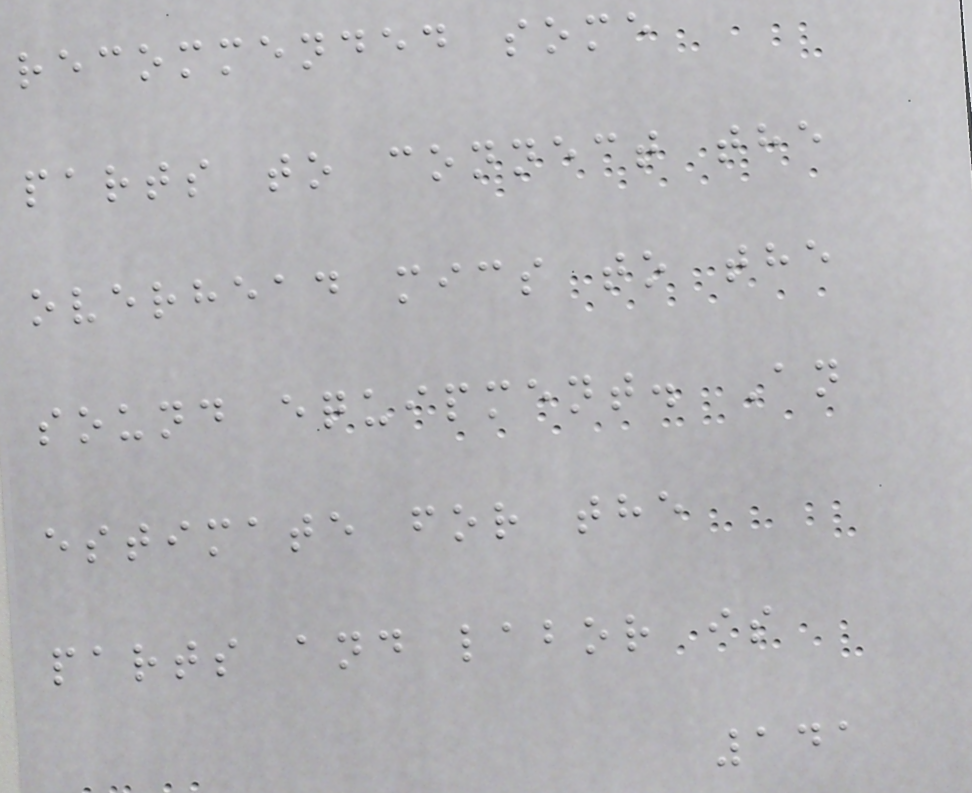recommended some
parts to connect the
overhead mics to the
sound equipment. An
estimate for the
parts and labor is
141
